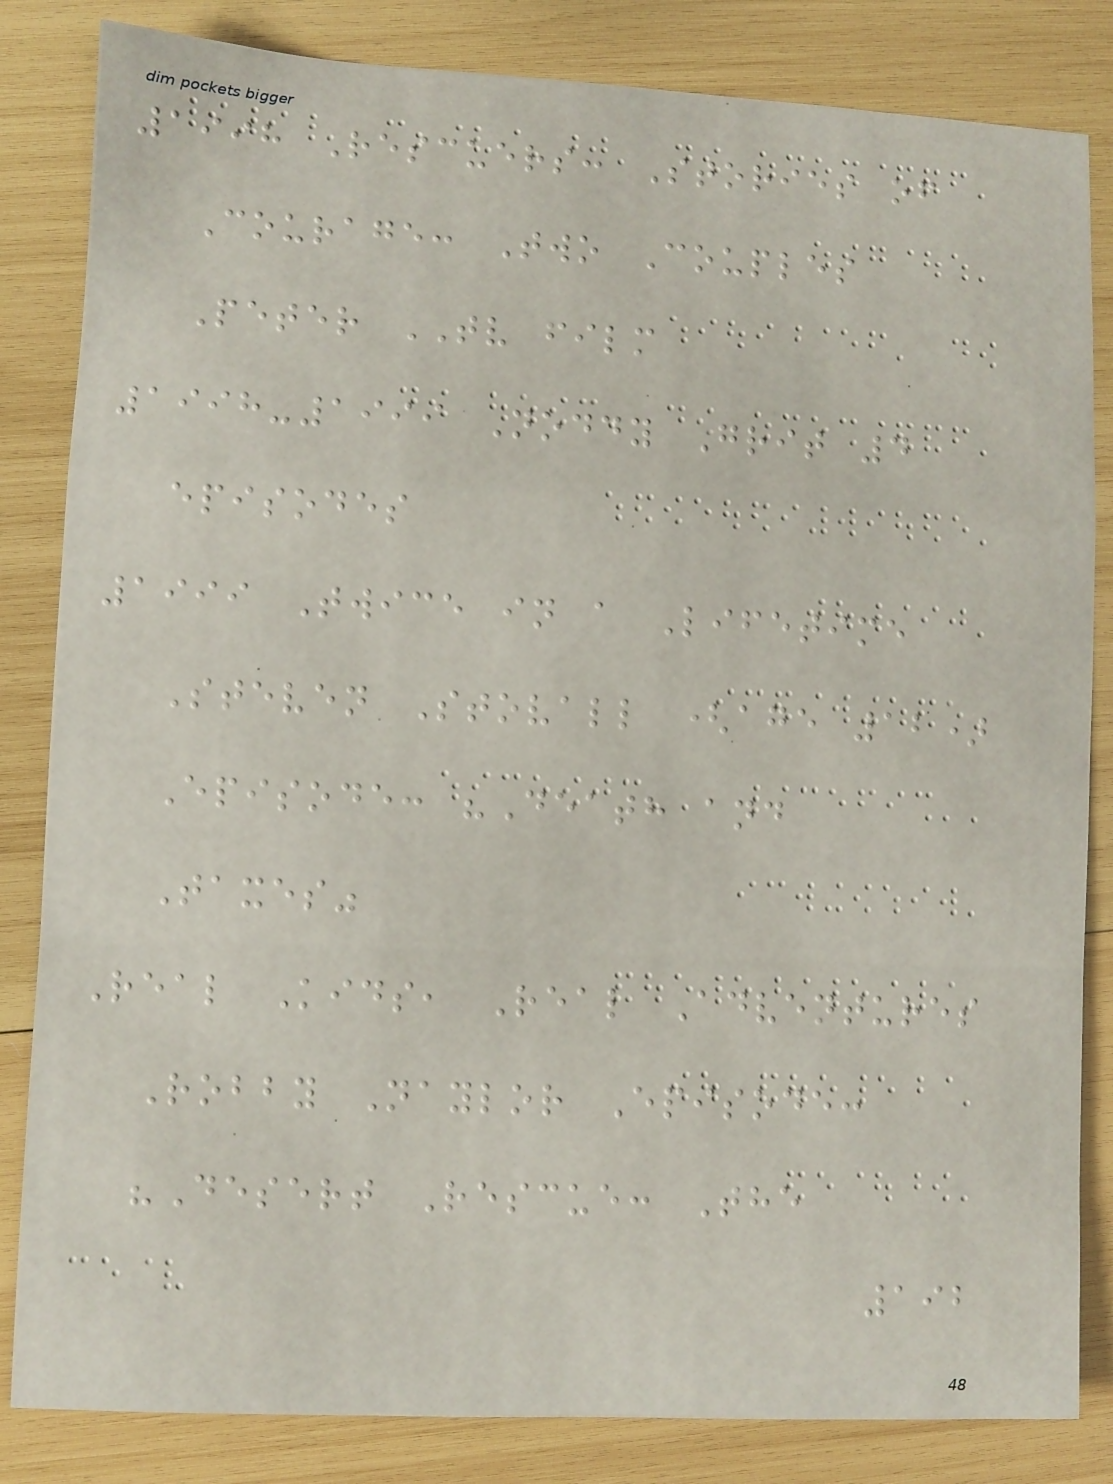1998 Rescuers: Stories of
Courage: Two Couples
Peter TV film
1998-1999 Noddy Grit 4
episodes
1999 Twice in a Lifetime
Steven Stovall (age 12)
Episode: "Death and
Taxes"
Real Kids, Real Adventures
Robby Naylor Episode:
"Desert Rescue: The
192
